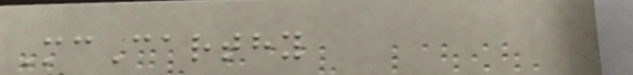McCarthy
